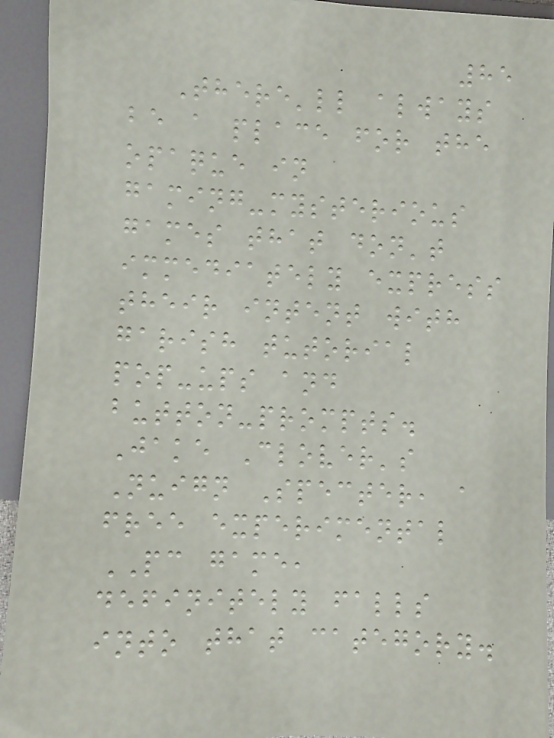85
There'll always
be a place for the
opaque in
gaming-mysterious
games that don't
immediately express
their intent with
garish tutorial
pop-ups and
button-prompts.
Jake Clover's
Nuign Specter, a
free experimental
PC game,
definitely falls
into that category.
